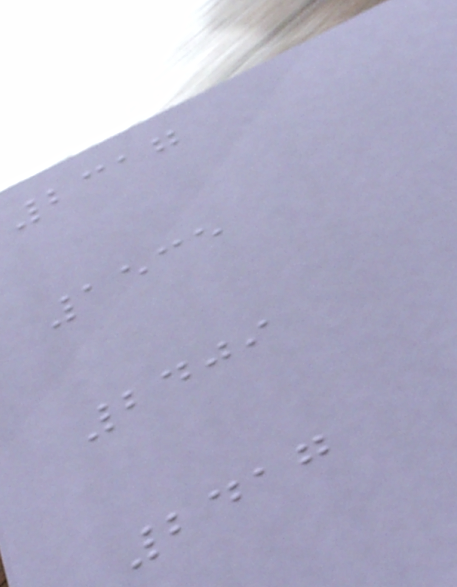2317
1535
2409
2417
